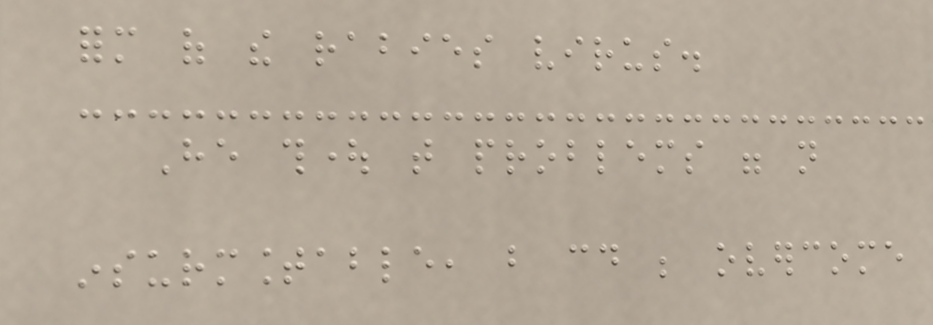form of the rabies virus.
He thought that problems were not
insurmountable, but could be overcome
